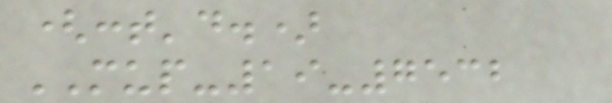(cont'd.)
MUP-19-7532
